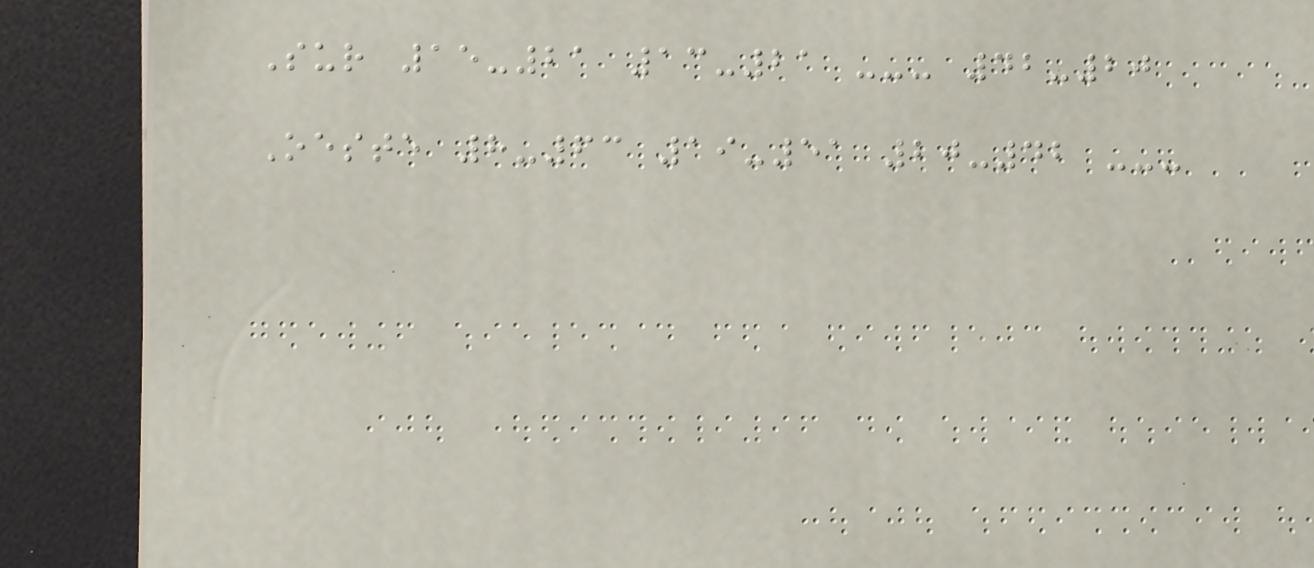Sur 15-21 13-21 --- 42-20
Oeste 8-63 19-51 20-42 ---
